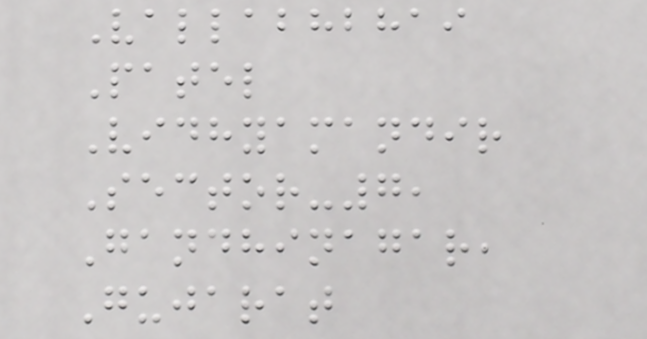Vallabhbhai
Patel
Vidhyamandir
Sector-7,
Gandhinagar,
Gujarat
